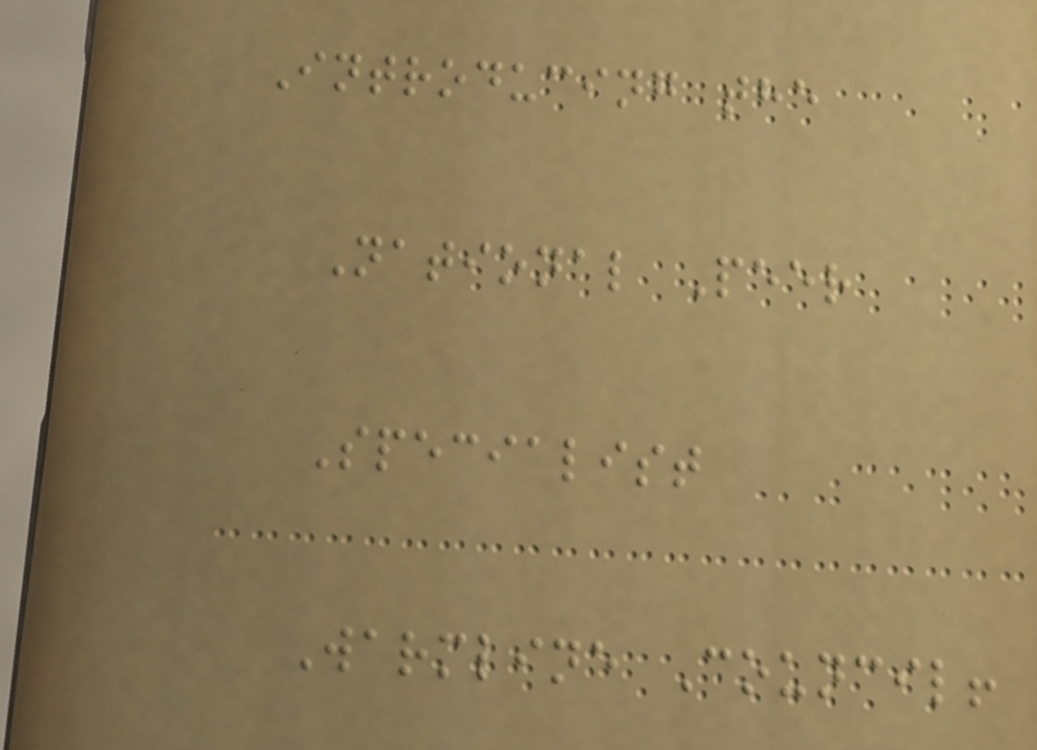Introducing the
National Peer
Specialist
Warmline Council!
